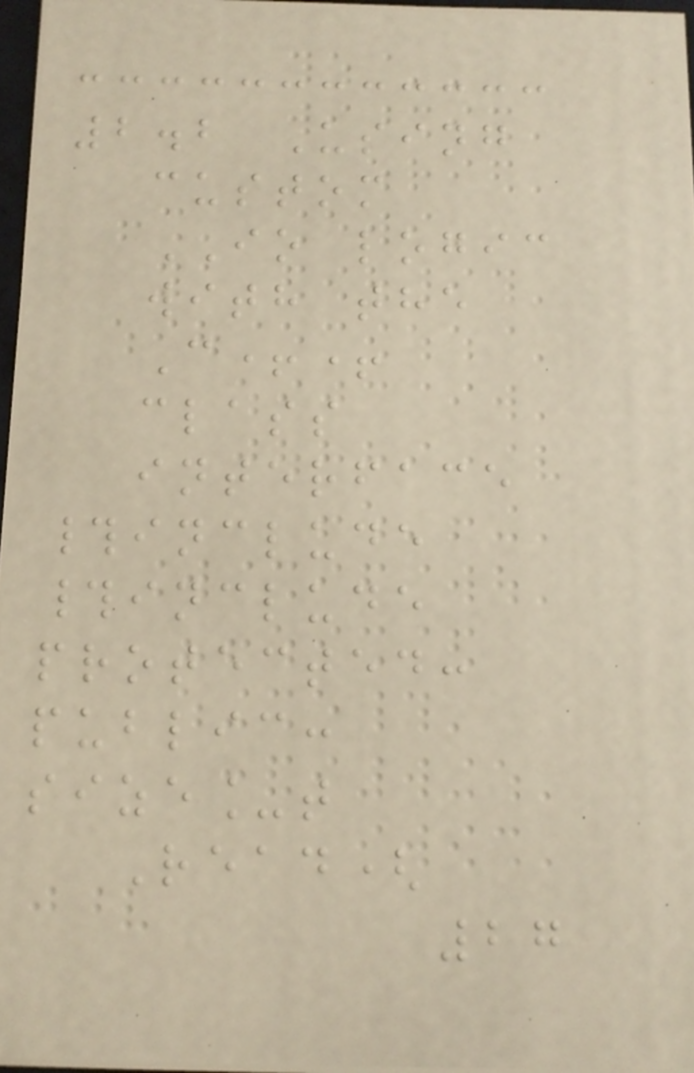2.2 Using
custom
IO logic
with the
C++
class
interface
#include
#include
protected:
public:
size_t
Read(
27
